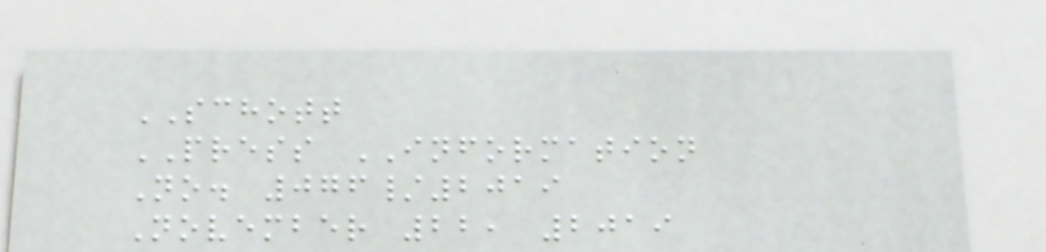SCHOTT
PRESS INFORMATION
No. 076/2019
November 22, 2019
